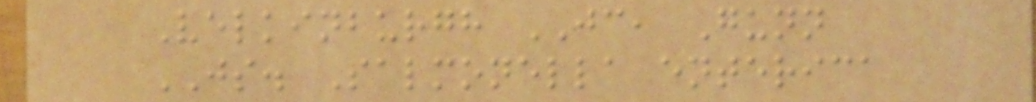Velkinburgh JC, Gunn
JS. Salmonella enterica
